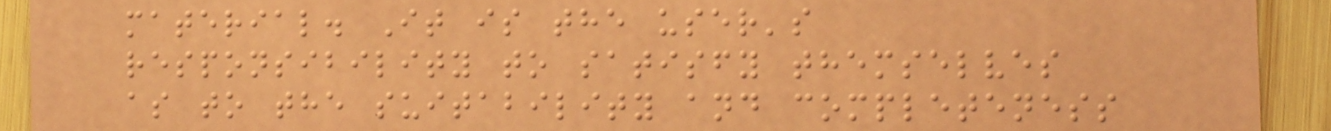material. It is the user's
responsibility to satisfy themselves
as to the suitability and completeness
